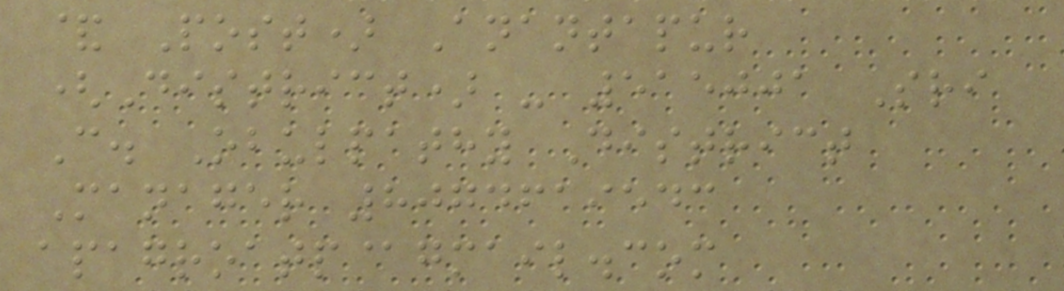& Post) Anantapur
(District) - 515001 Sri
C. Obulpathy District
Manager 8074619543
apagroatp@gmail.com
